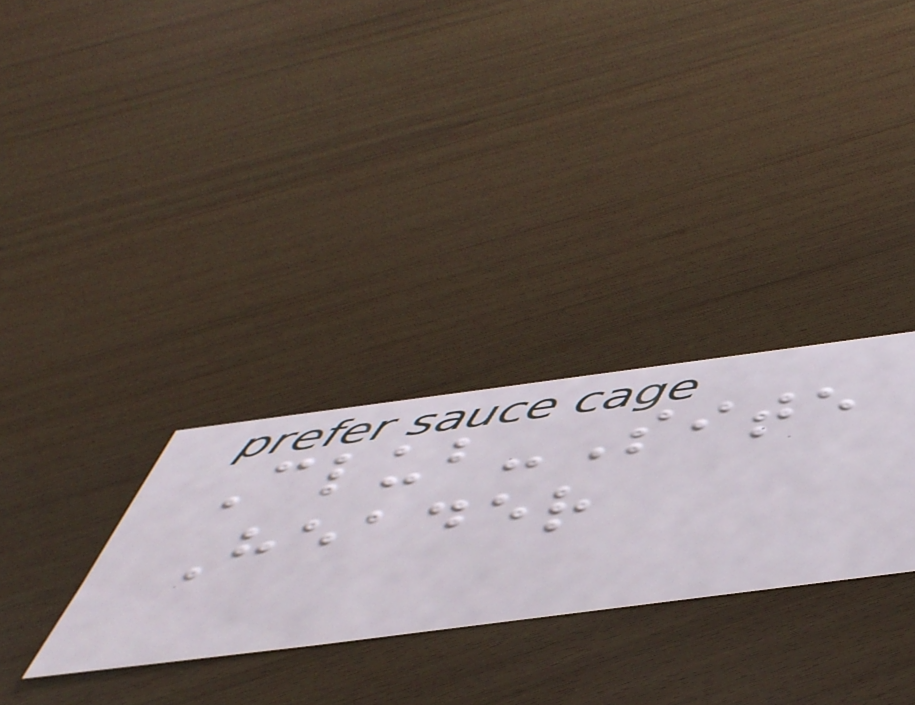Club-Site
Header
